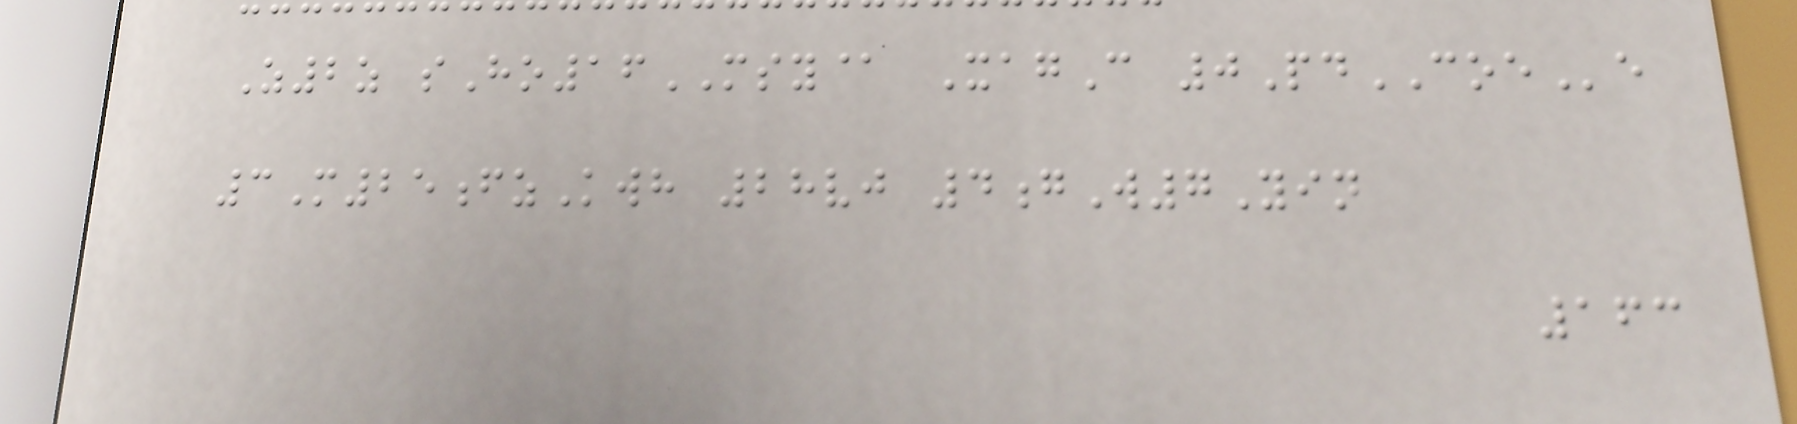Z2z sHo16MSY@ XagC 0PdCOEe
3M25fzKwh 28vj 4gW7Yin
163
